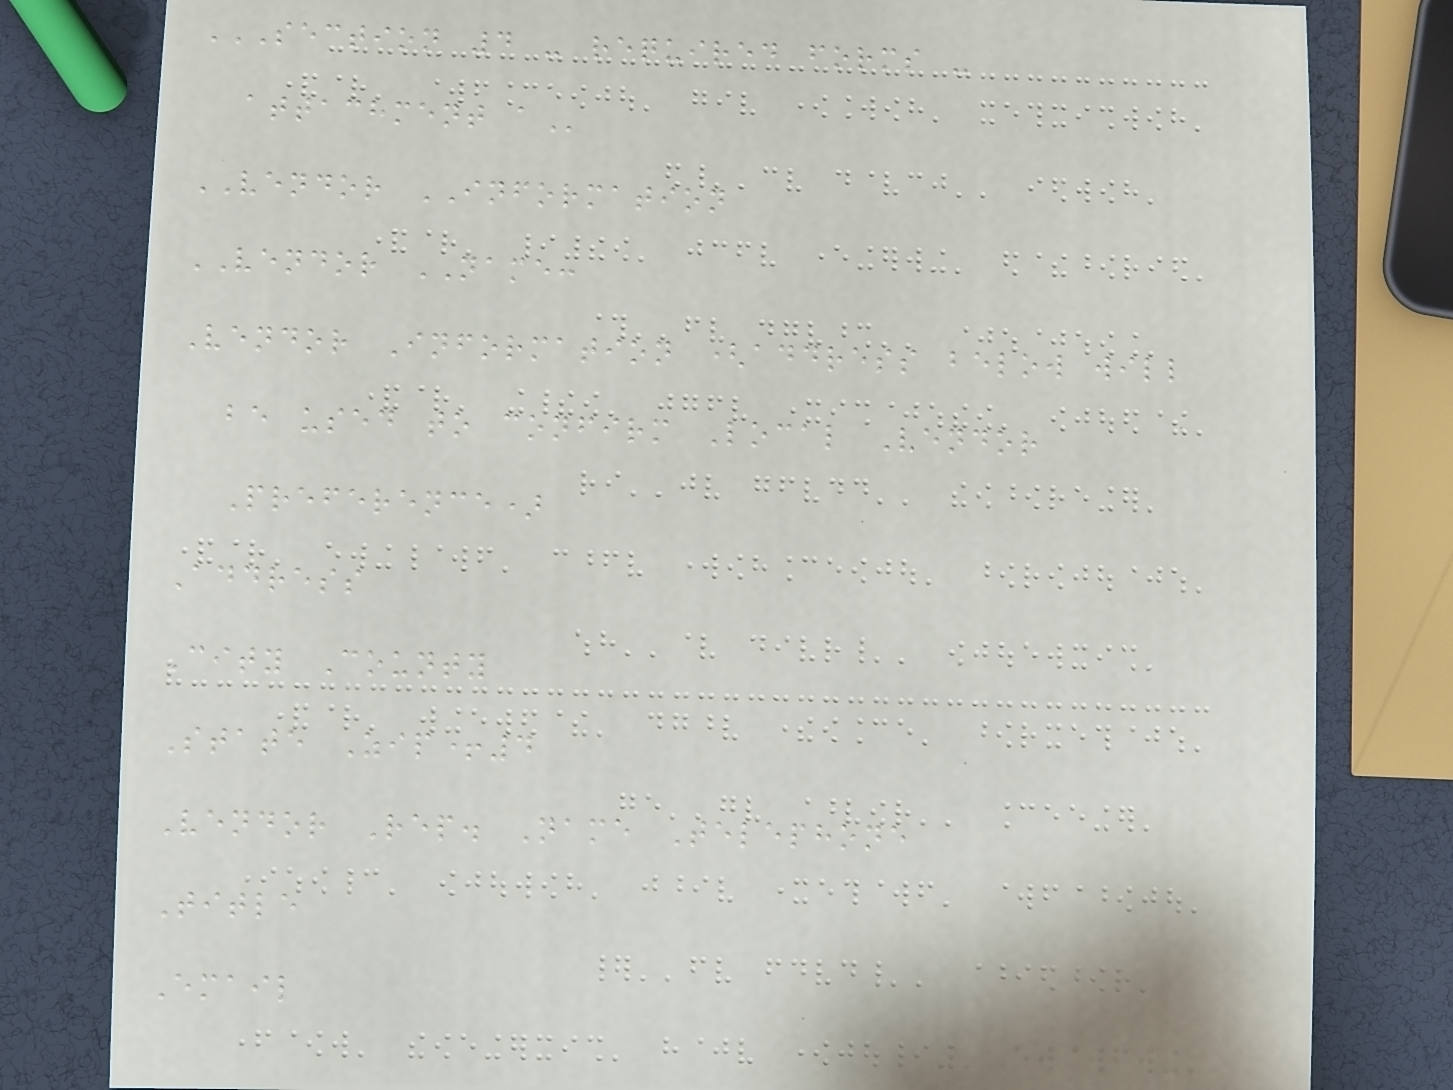SECTION 4 - REQUIRED FORMS -
ATTACHMENT A
VENDOR INFORMATION
VENDOR NAME:
Vendor Information (address below will
be used to confirm Local Vendor
Preference)
Address
City County
State Zip+4
Vendor Rep. Name Telephone
Title
Email
